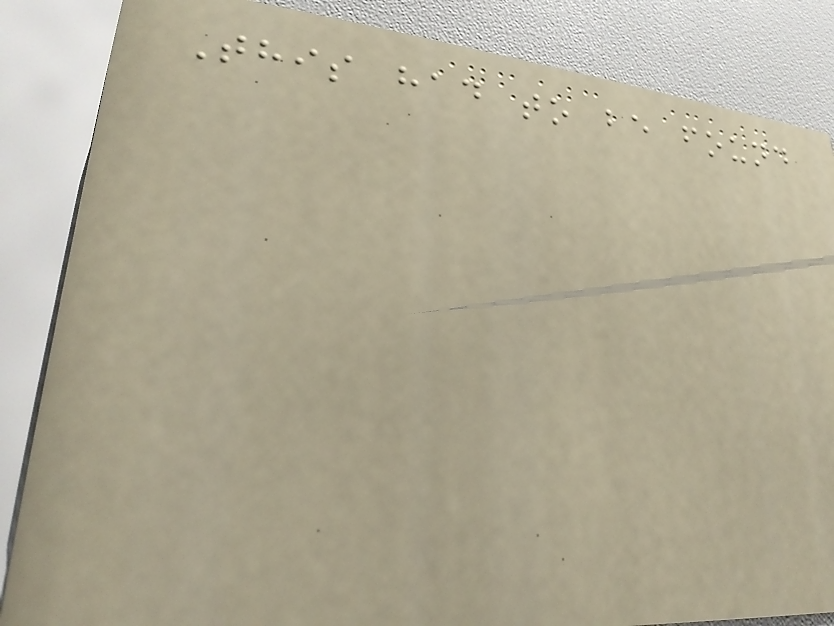This had to be found
